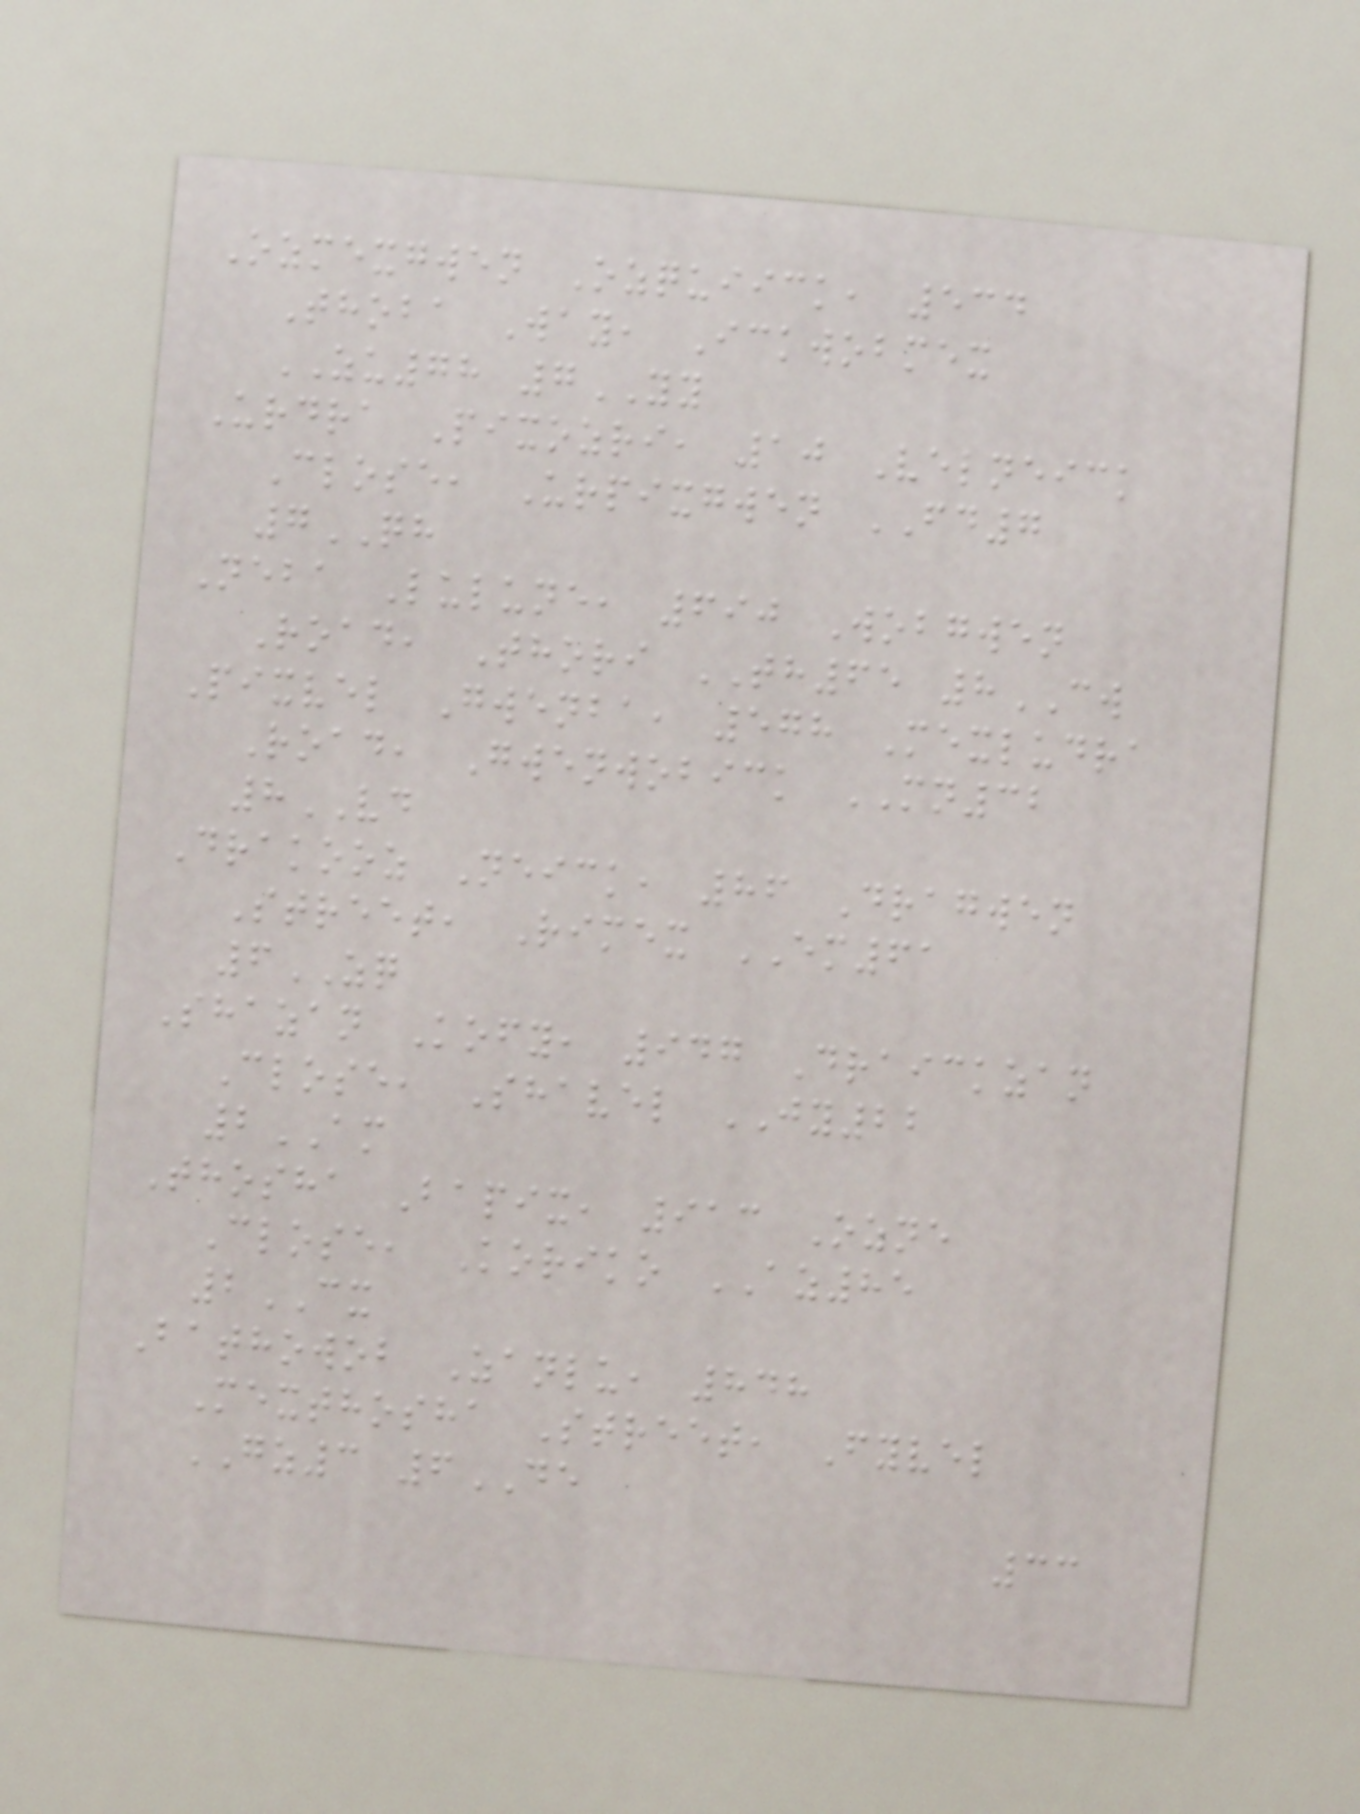Ozmexgwen Ozquiick, 534
Thoba Way, Ickwobmex
ZU78 7YY
Urdra Pixozri, 10 Velneick
Close, Urpixgwen FD7
7QH
Neba Lulune, 690 Wobgwen
Road, Thori TH65 8CW
Pixvel Gwenba, 578 Mexludra
Road, Gwenwobick MN32
8VD
Drakooz Neick, 86 Dragwen
Street, Rimex EM61
6ZQ
Shazan Kofy, 947 Draickzan
Close, Shavel JY22
2AM
Thosha Bapix, 913 Ozne
Close, Koriko AZ85
2CX
Bathowob Zanlu, 848
Mexthosha Street, Fyvel
GZ3 6DE
33
